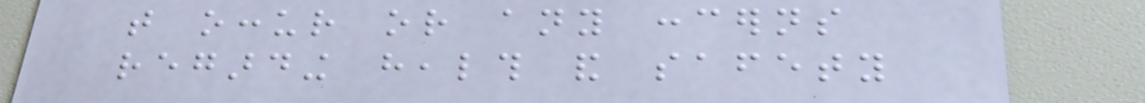that occur or any concerns
regarding health and safety
